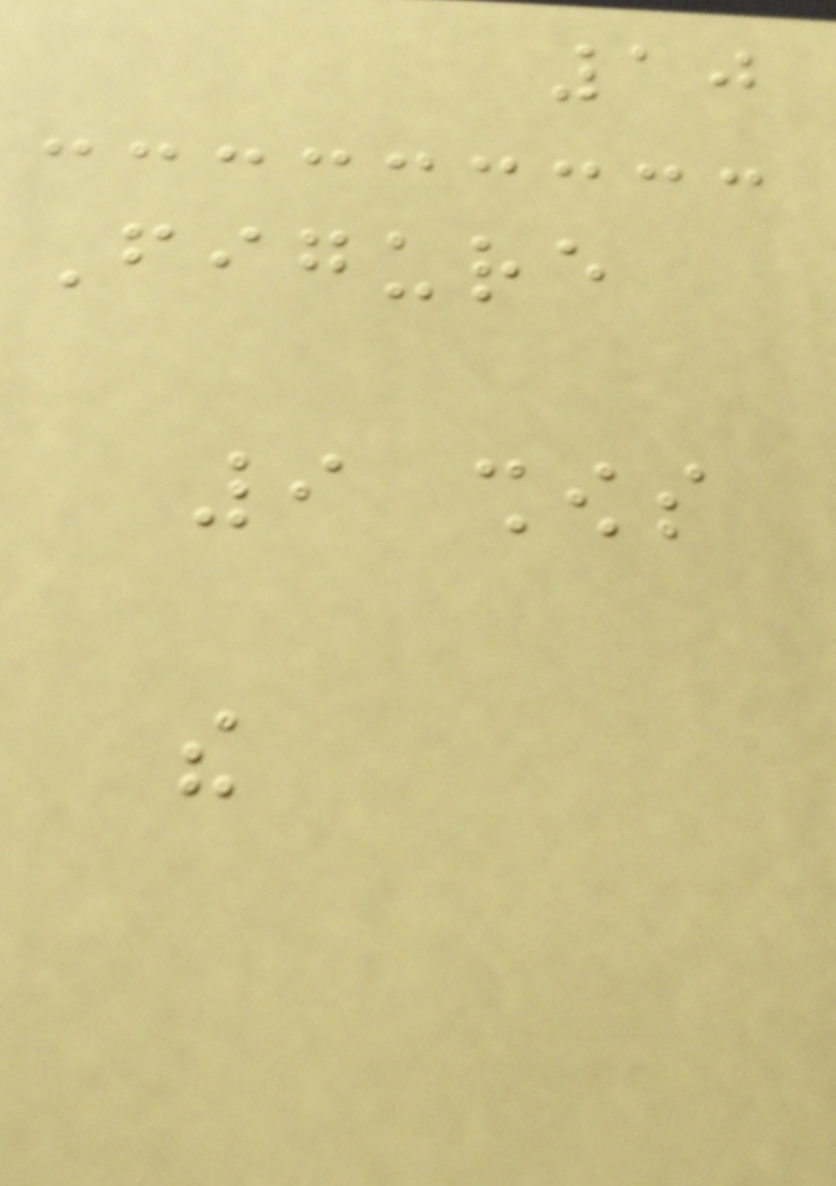10
Figure
9 shows
the
